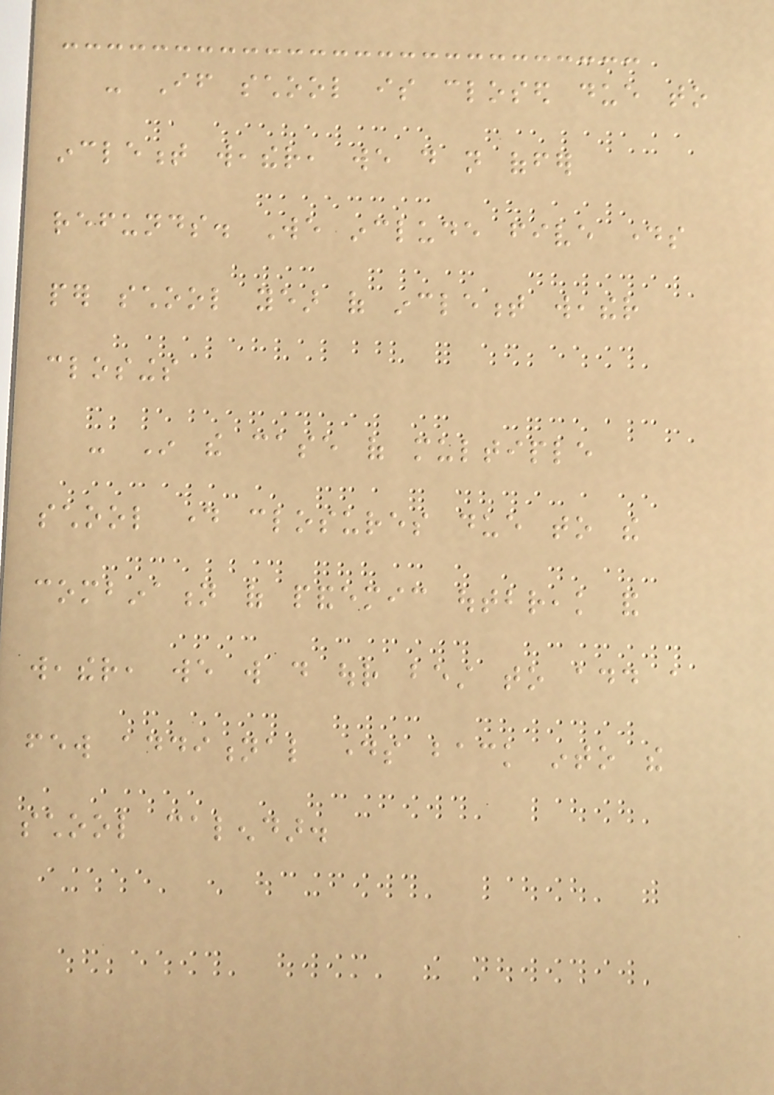- If school is closed due to
inclement weather, we do not offer
refunds. We include five days
per school year of inclement weather
closings
- In the case of multiple
school day closures due to the
combination of pandemic outbreak and
weather, we will do our best to add a
few additional days back into the
school calendar.
